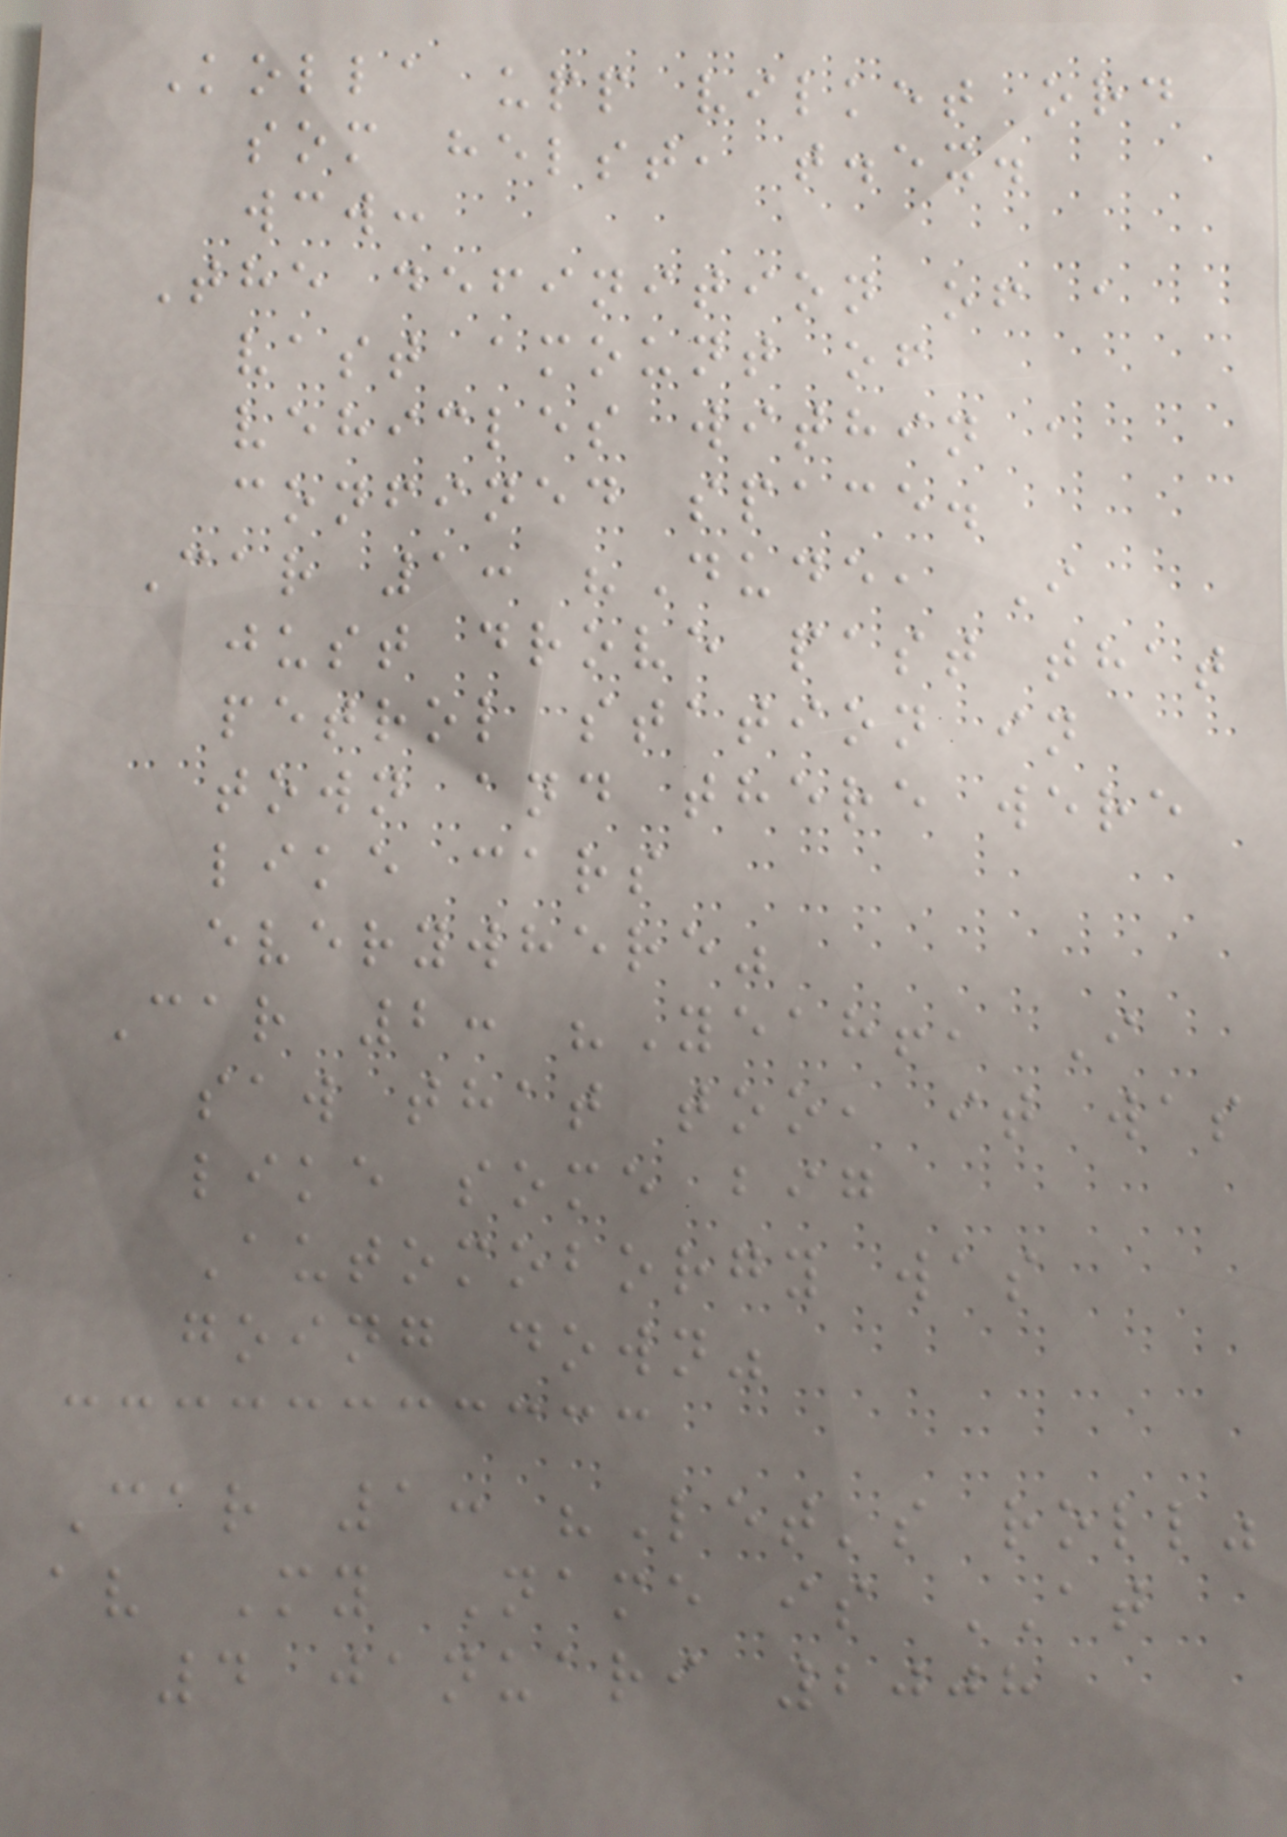Kolla upp vilket ord
som helst, t.ex.
wcw:
The definition of a
vast amount of
vehicles within a
confined space.
Car 1: "Dude, I
just drove past that
petrol station in
town and there were
like cars
everywhere"
Car 2: "Yeah!, I
saw that too, it was
like some big
Automoborgy was
going down"
Car 1: "Let's roll"
av My Name is AT
4 januari 2008
